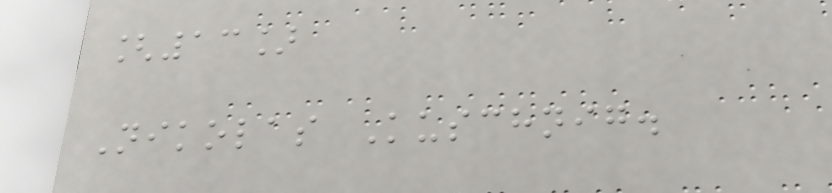[13]
Nikolas Kuschnig.
